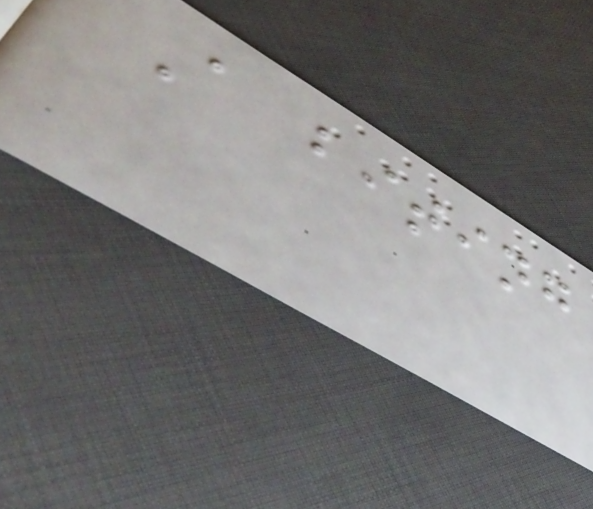A biting
